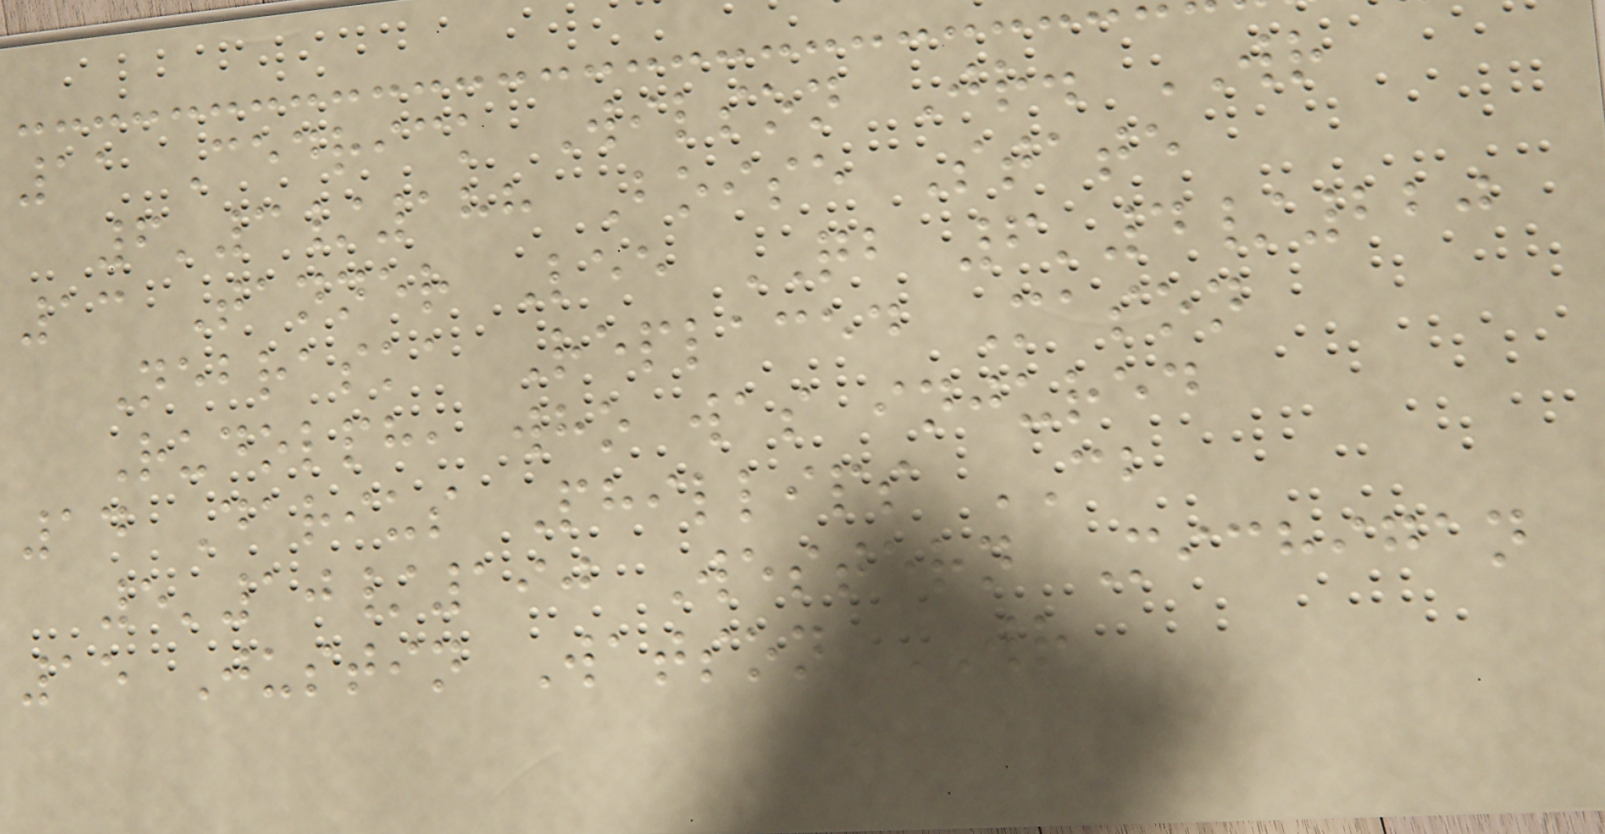11 Cedrick Wilson Jr. WR
6'3/188 Boise State
13 Tanner Lee QB 6'4/220
Nebraska Replaced Mason
Rudolph, who was injured
14 Darius Phillips CB
5'10/190 Western Michigan
15 Justin Watson WR
